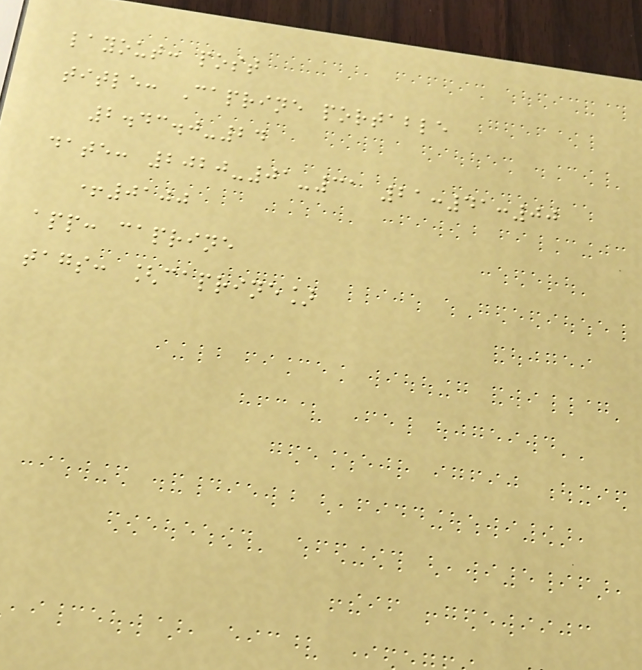layout: post
title: Caprine portable
2.43.0-24
date: 2020-01-31 21:41:00
+0100
app: caprine
tags: [caprine]
